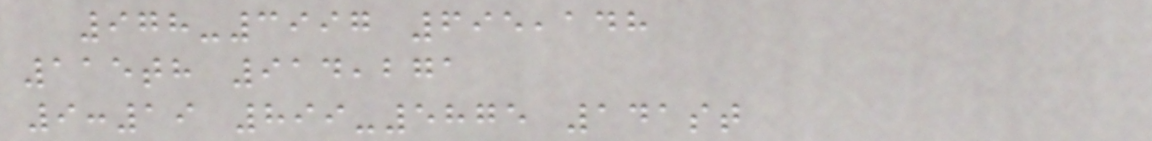978-3997 695,148
115th 914,271
9:19 899-5875 141st
